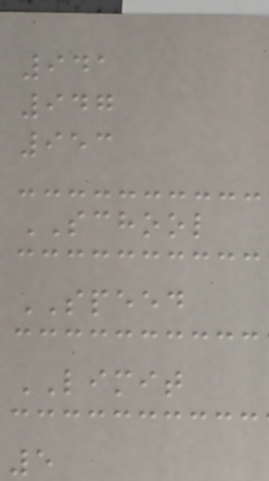941
947
953
SCHOOL
SPEED
LIMIT
5
